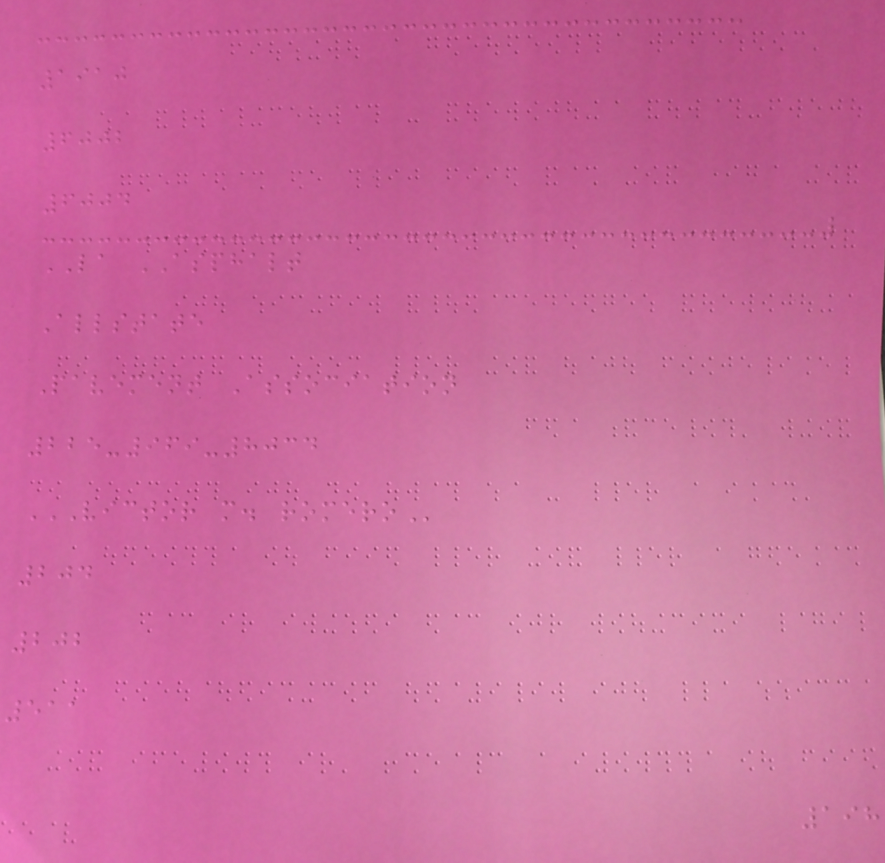1910
6002
6004
LA ASPHALT
Allstate
Pavement Association
225-969-8034
VICTOR M. ROMERO
204
202
511
198
